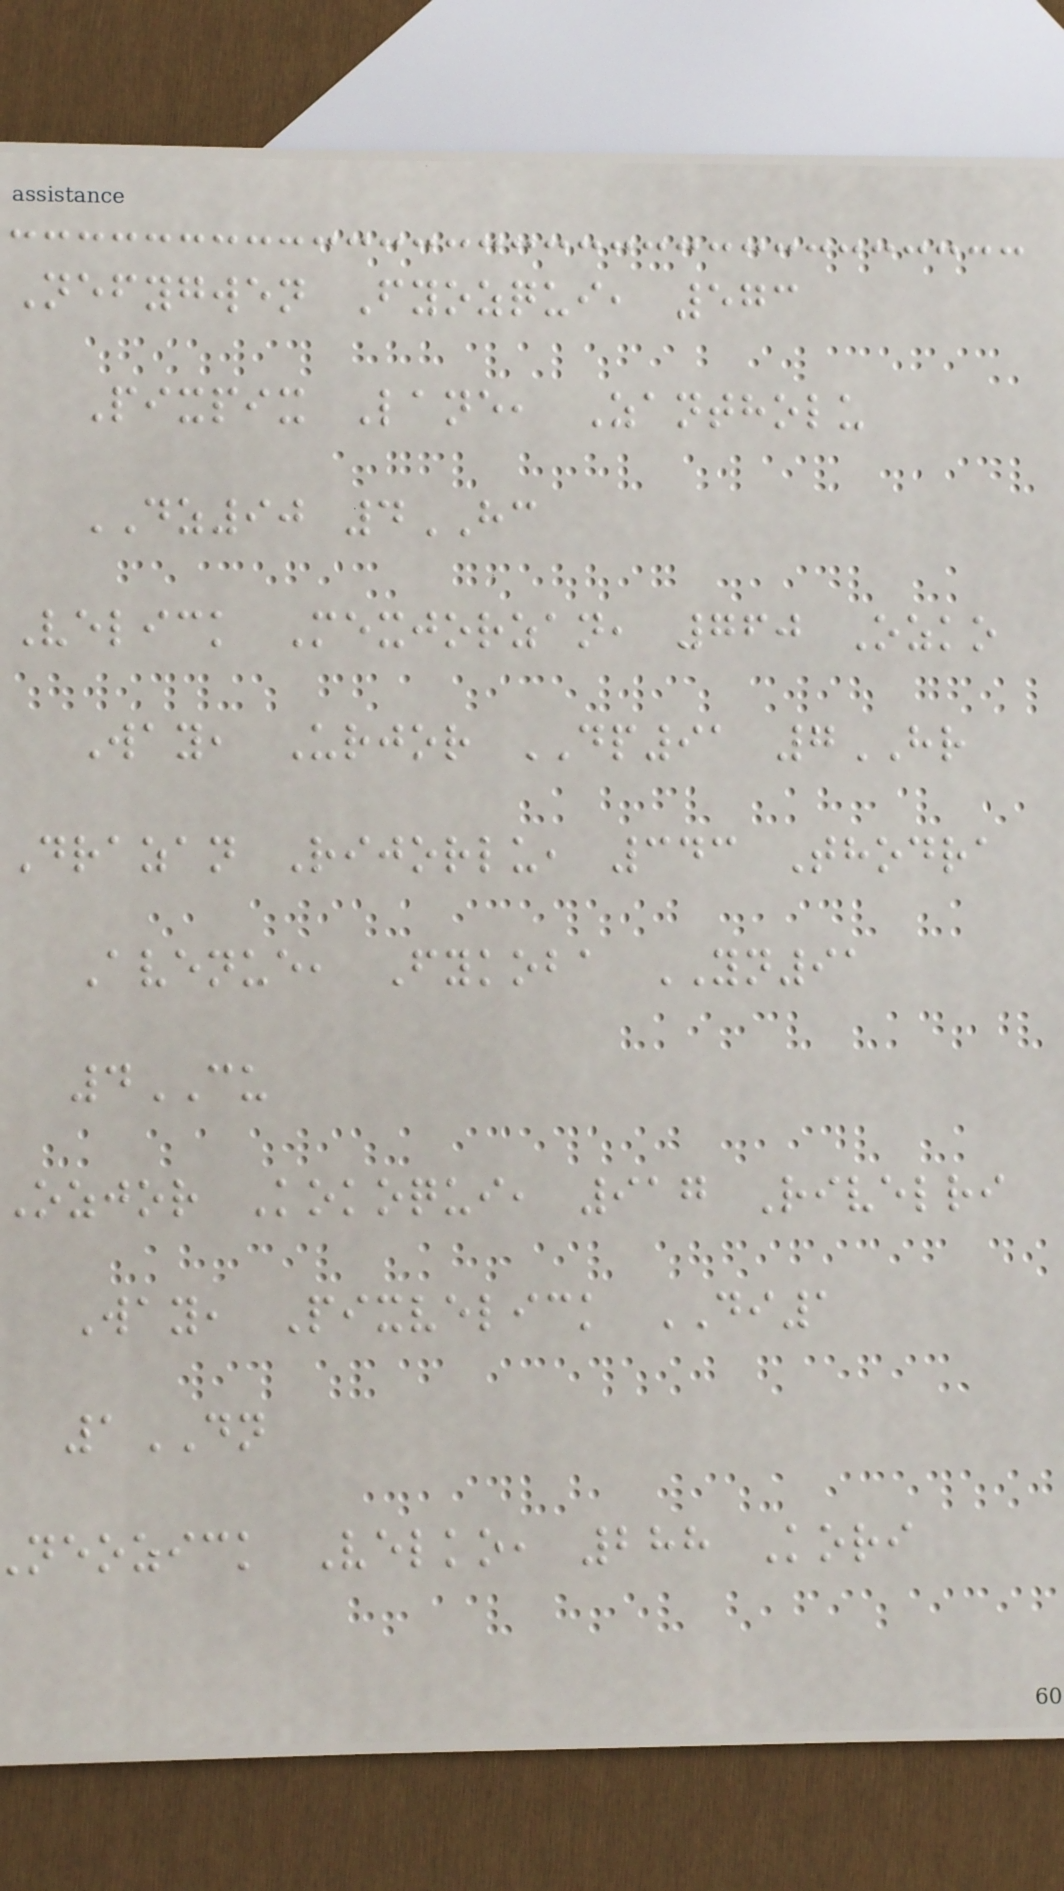Nefygwen Fyozqui, 573
Pixpix Lane, Zantholu
DZ90 4HC
Velick Mexjorzan, 760 Ozko
Way, Urjor DP91 7HR
Drazan Rijorlu, 343 Thodra
Avenue, Fykoba YN91
4CU
ozjor Kokoqui, 917 Rivelri
Way, Pixvelick DI1
1DN
neozick Velko, 288 Kori
